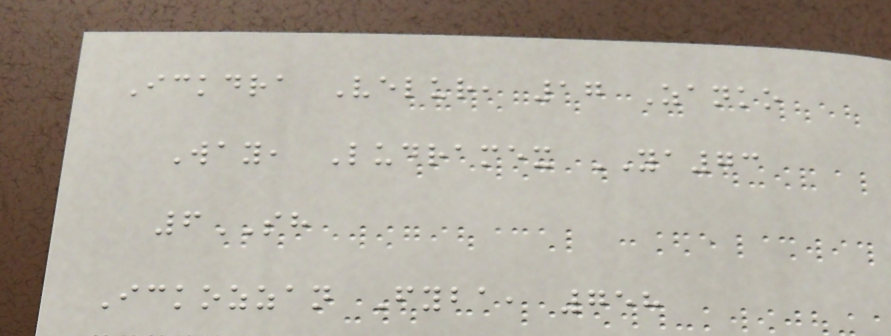Ickdra Velur, 17 Zanko
Way, Ludramex YA73
6SH
Ickozzan Fyba, 758
